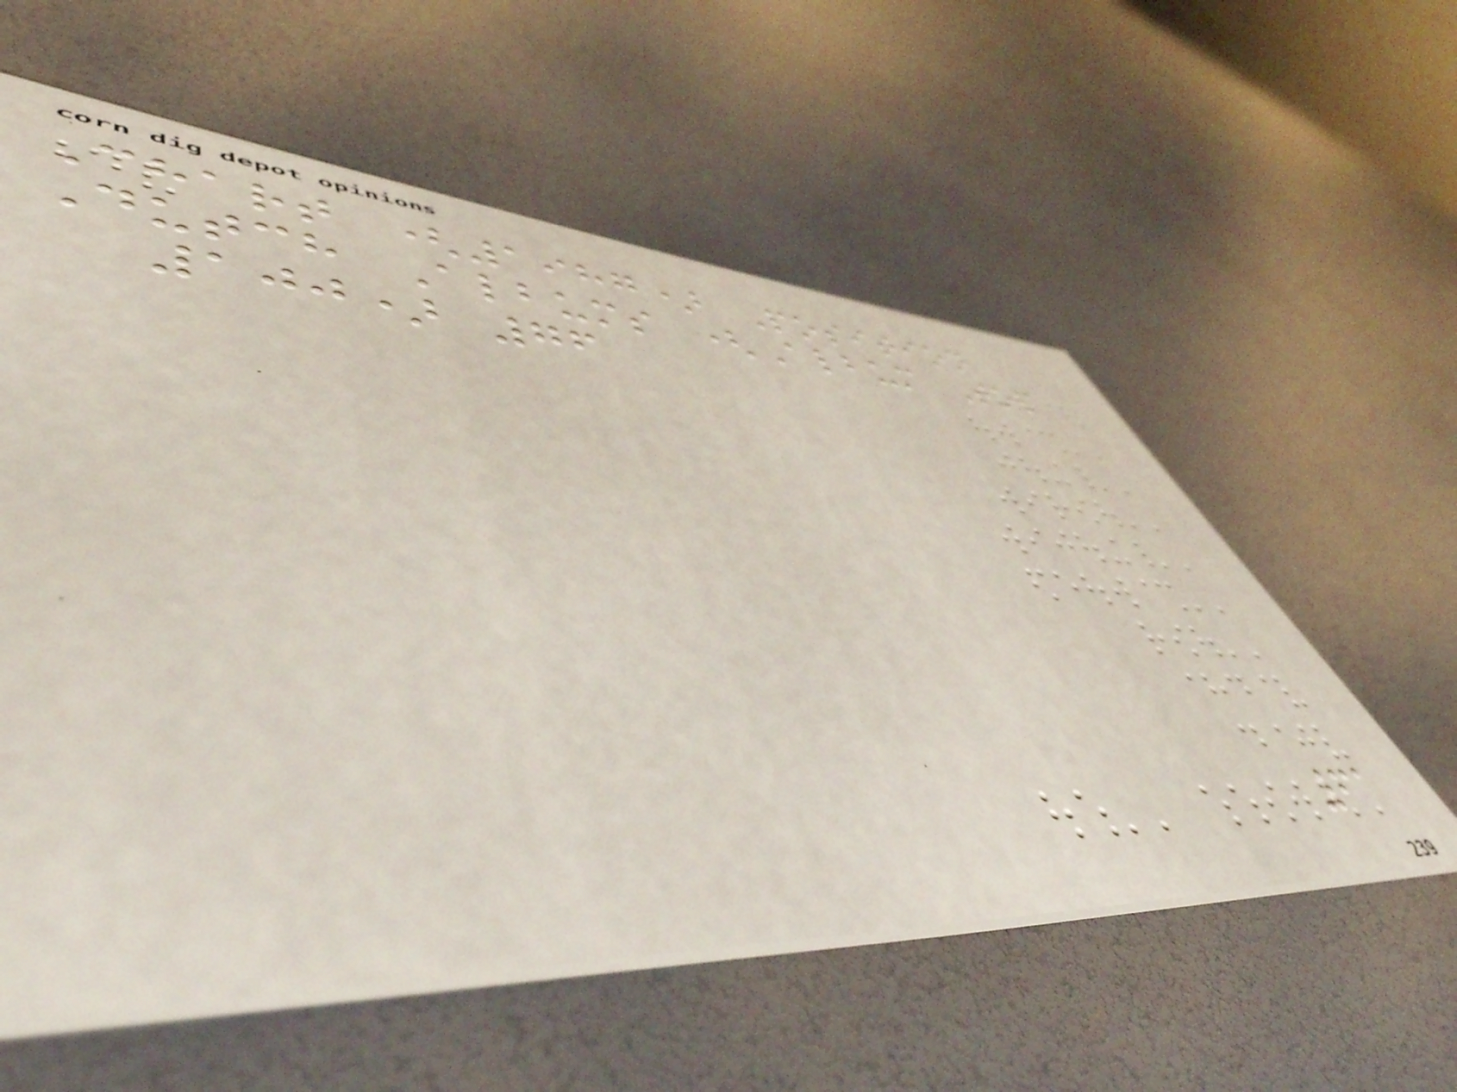Chart (1987) Position
Dutch Albums (Album Top
100) 76
61
